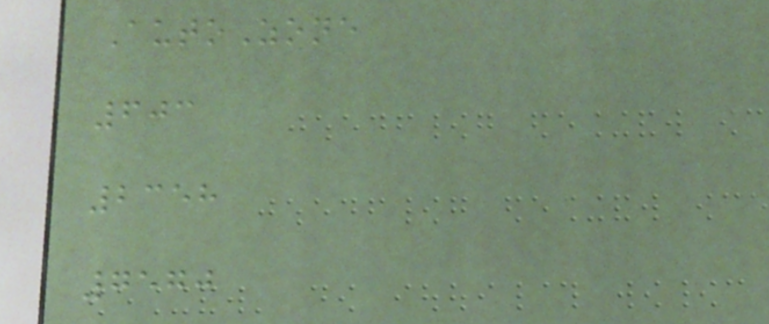AutoZone
603
2358
7570
